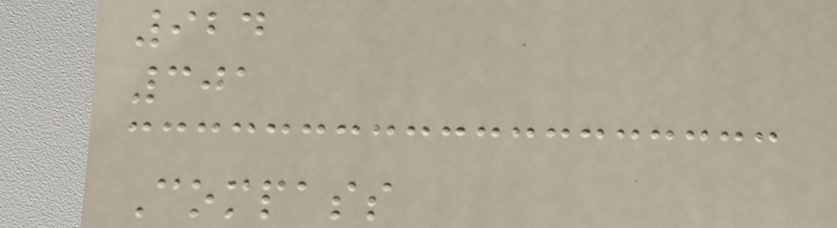924
301
Compass
